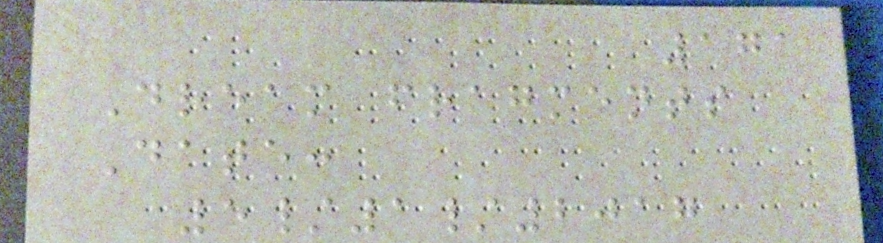171
Dream fragments
Date:
5/1/2017
